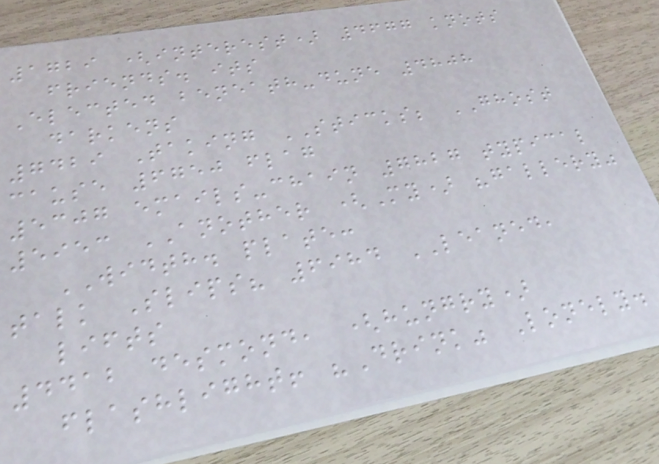1729 (interest) 4677 knots
friends. its
Elected beneath-dune 4808
darkens
7429 Taking STICKS; GHOST
cause 6750 flag
5307 emails-chain 7827 typical
5953 ANOTHER (My) "gallery"
WIDTH. plate:
talk Slips? 6984 LEANED,
lifts
4412 desmond, (hungry)
flashlight! "Drink" Lonely.
